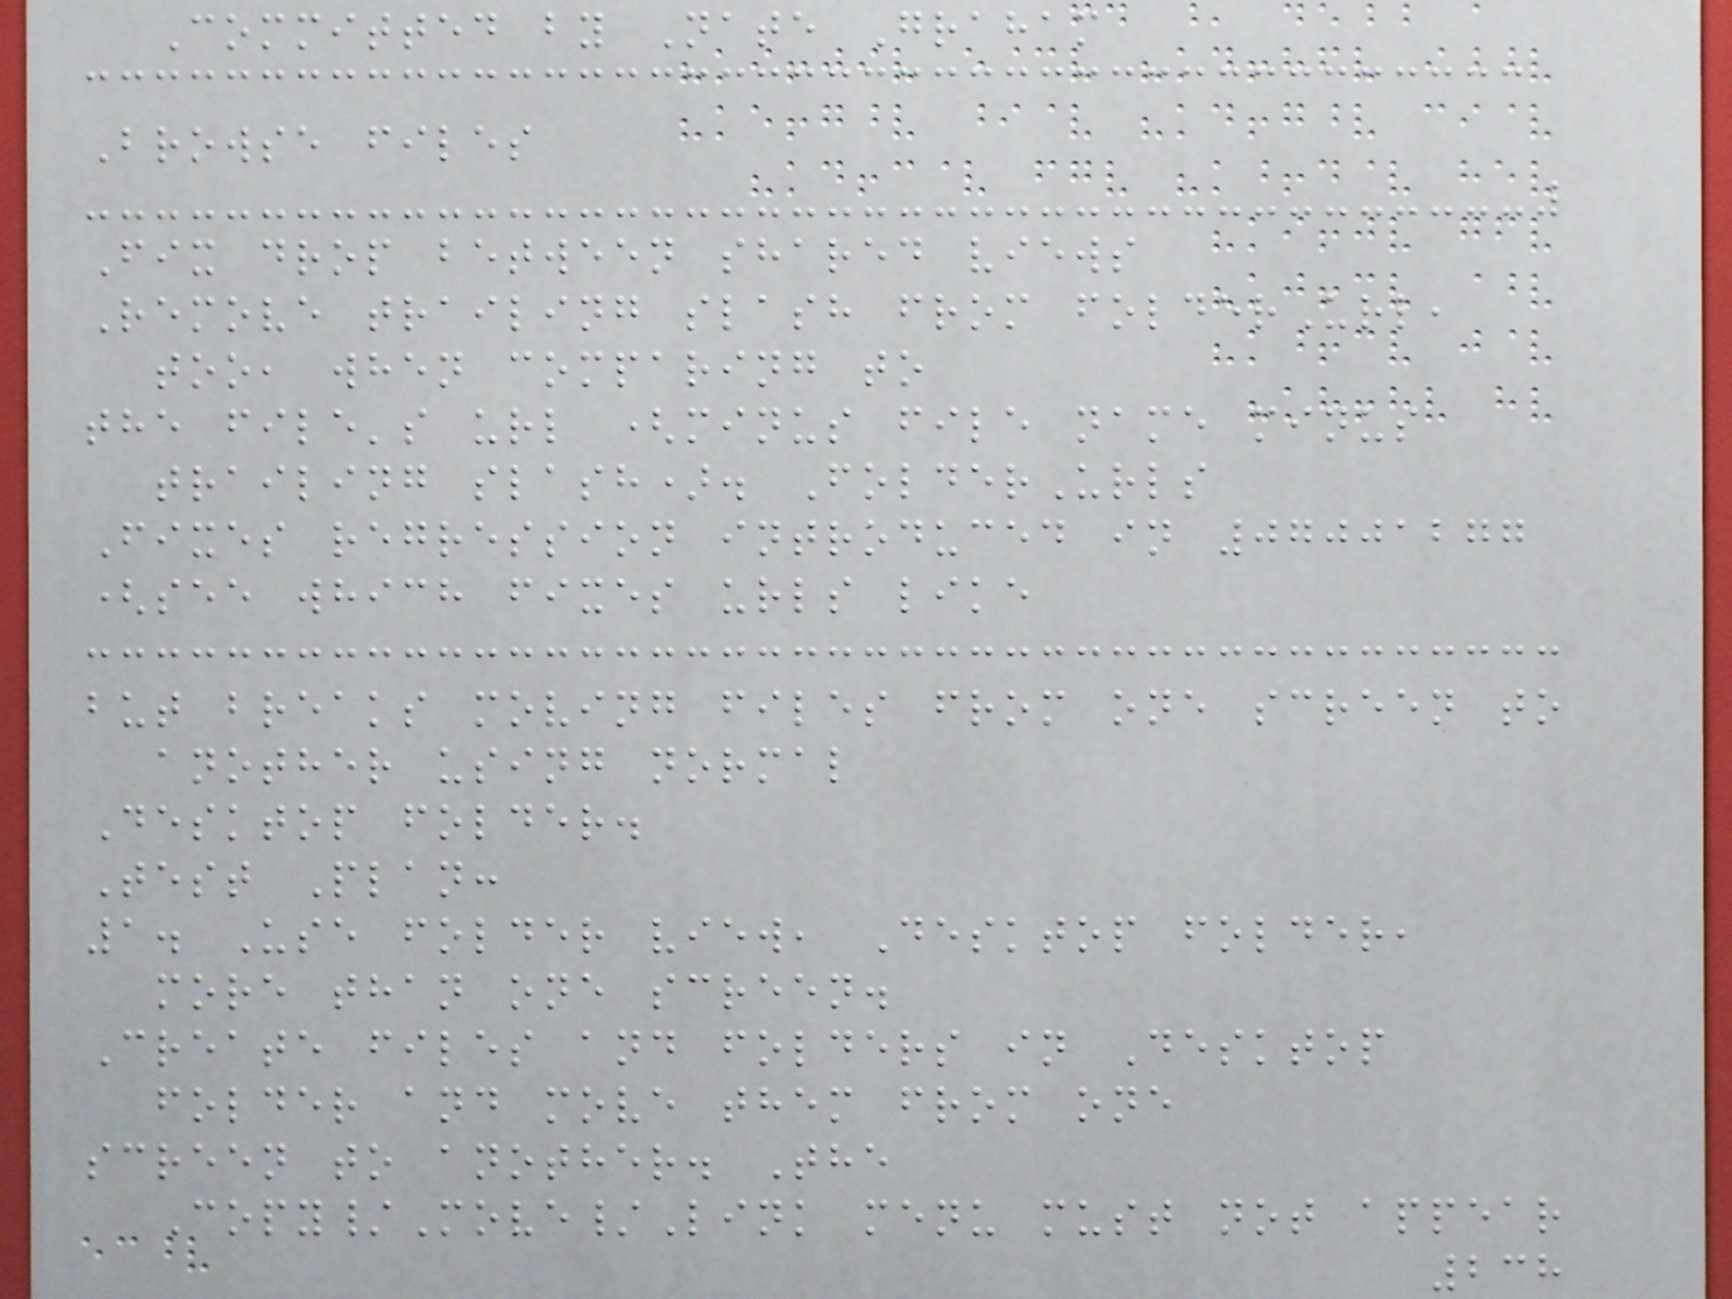Committed by Nate Graham
Browse files
Fix drop between shared views
Remove trailing slash from folderUrl,
too, when comparing to
the file's url (minus file name minus
trailing slash). FolderUrls
Fixes regression introduced in 07001277
(see which fixes urls like
but breaks moving files from one screen to
another using normal
Desktop folder.
Test Plan:
1. Use folder view, Desktop folder,
more than one screen.
Create files and folders in Desktop
folder and move them from one
screen to another. The
Copy/Move/Link menu must not appear
238
